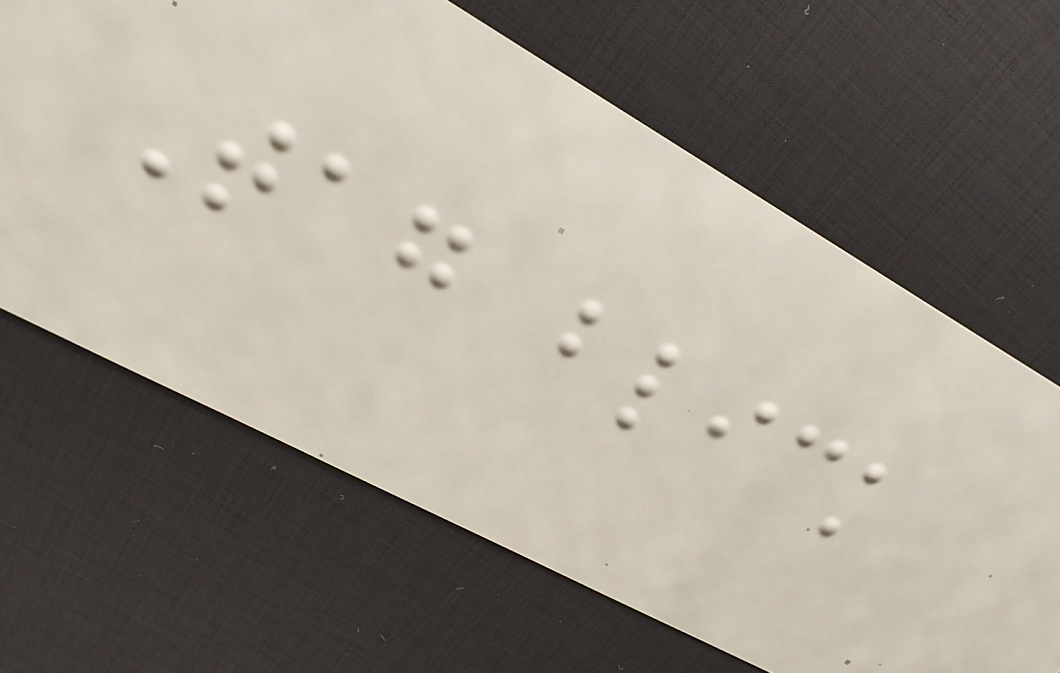Tag blick
